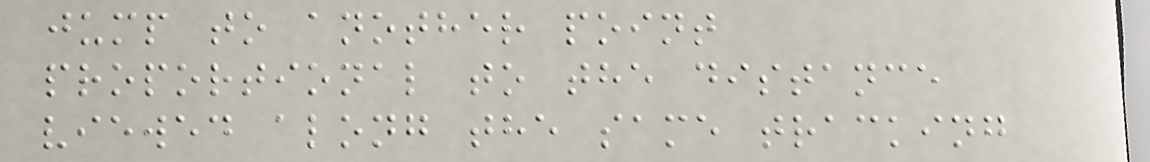jump to another point
proportional to the distance
viewed along the same tracking
